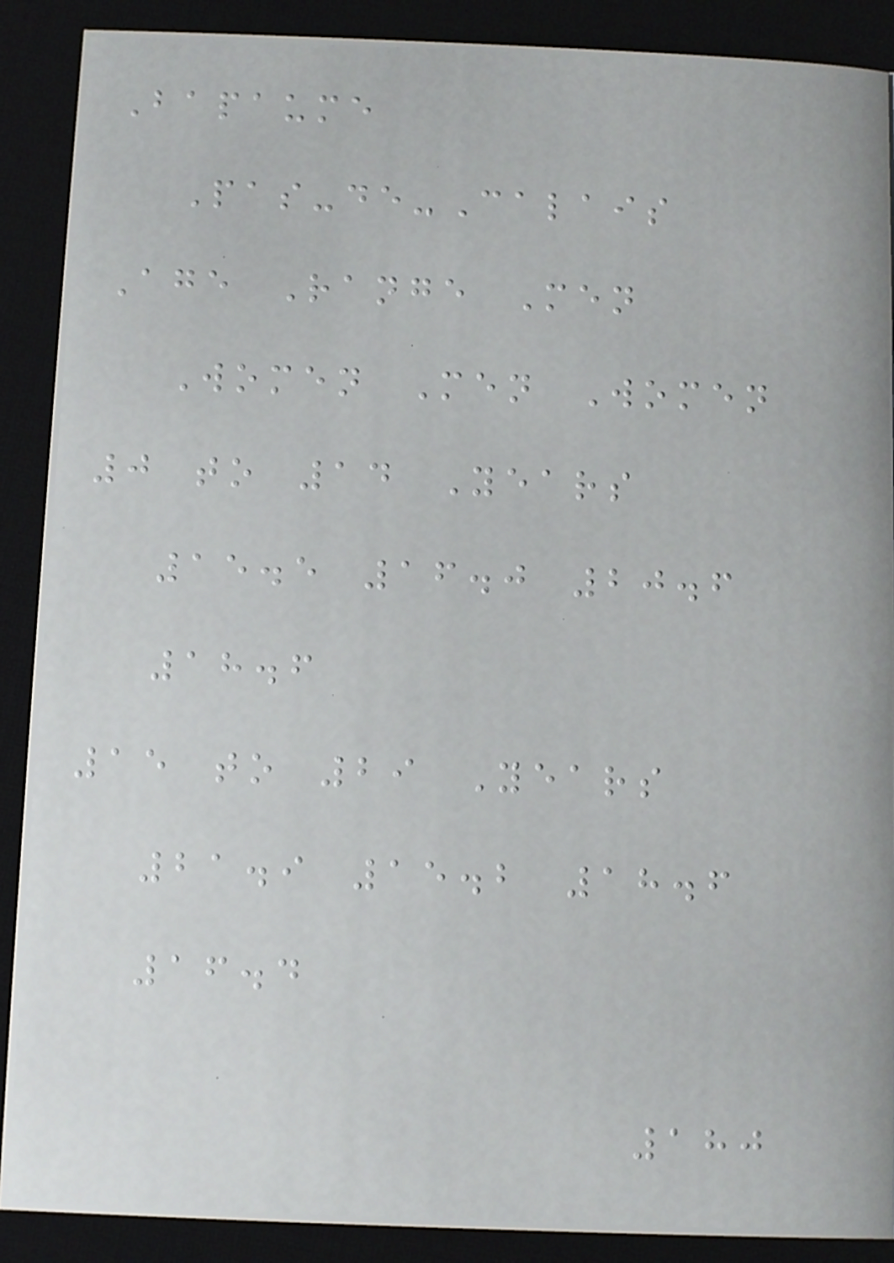Bapaume
Pas-de-Calais
Age Range Men
Women Men Women
0 to 14 Years
15.5 16.0 20.6
18.6
15 to 29 Years
21.9 15.2 18.6
16.4
180
